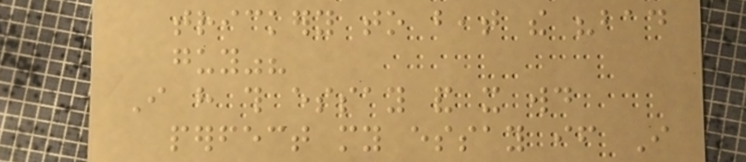trickery to beat the "bad
guy"?
I have this essay and it would
perfect my essay if I
